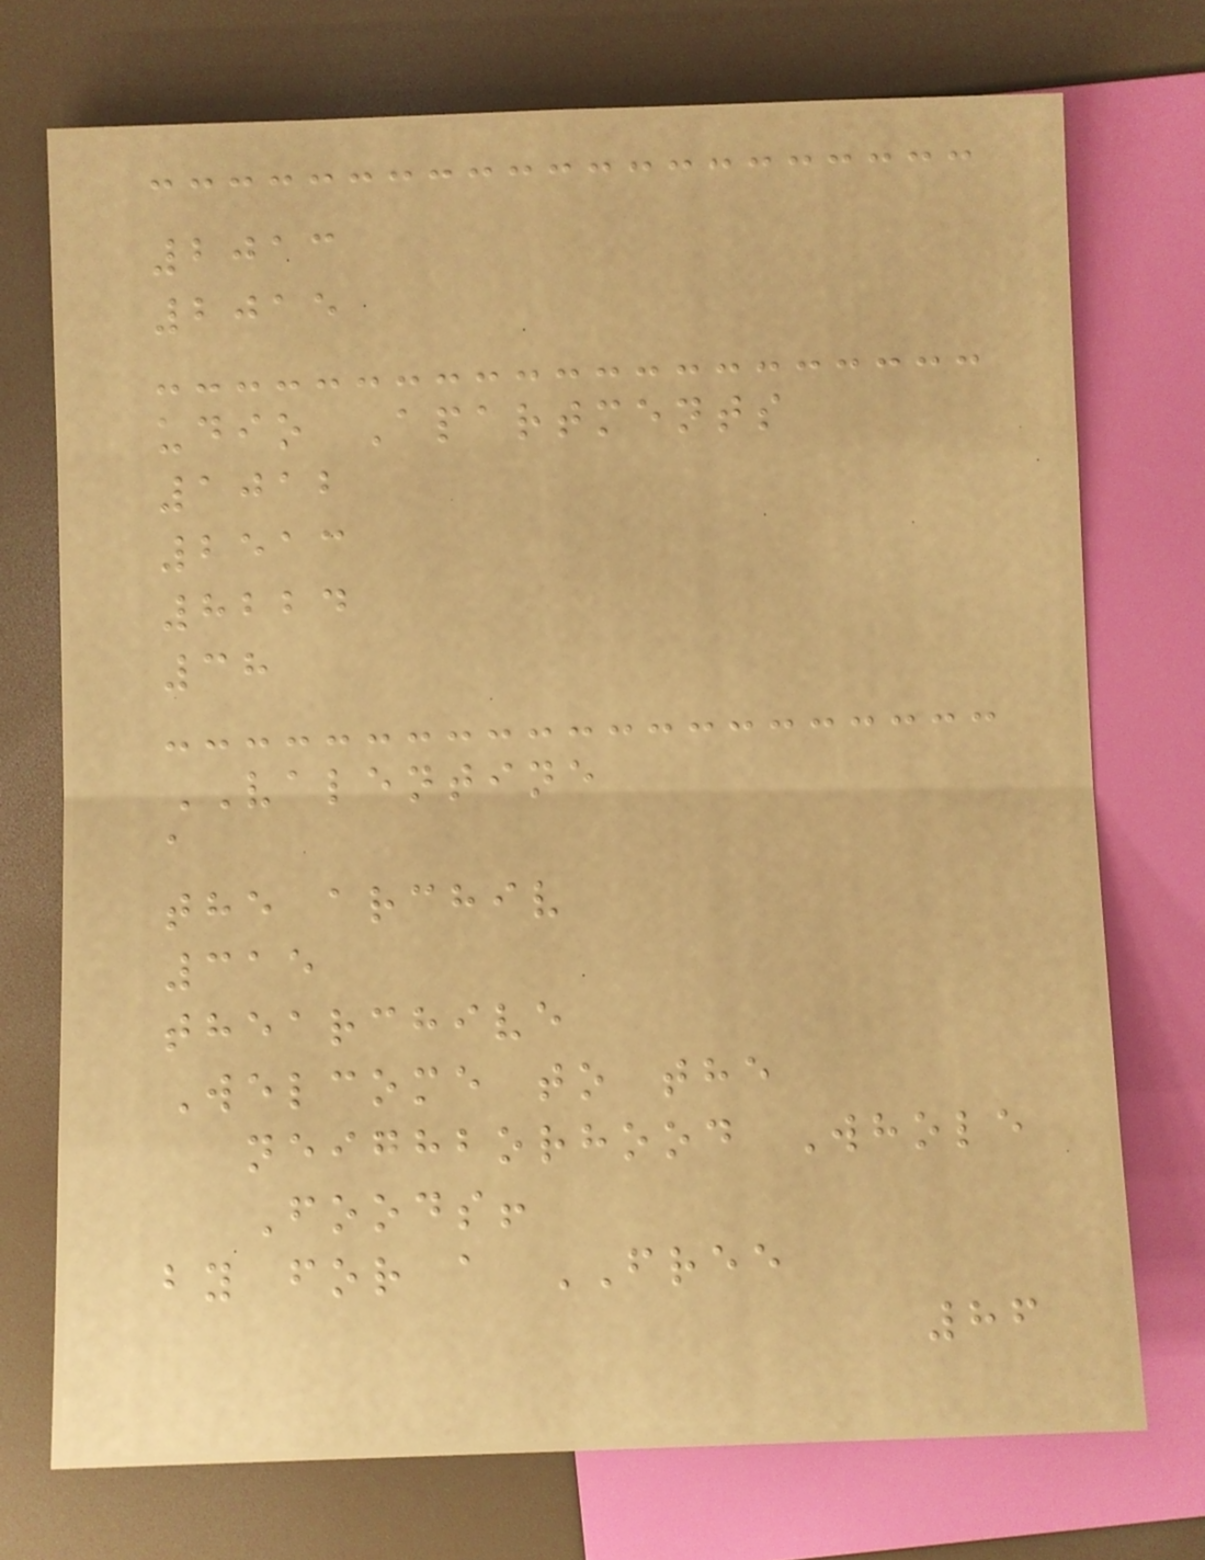2013
2015
udio Apartments
1012
2513
8224
38
VALENTINE
a
the archiv
315
thearchive
Welcome to the
neighborhood Whole
Foods!
by for a FREE
86
